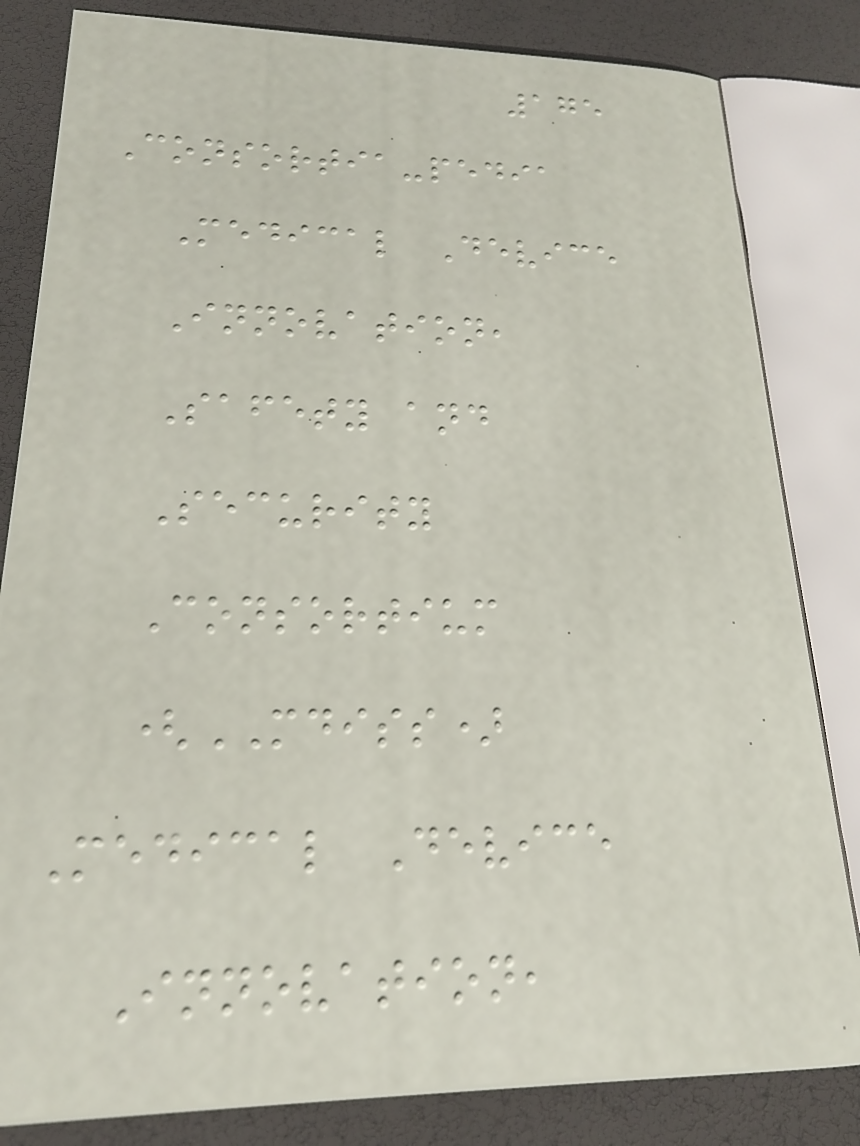175
Consortia-pedia
Medical Device
Innovation,
Safety and
Security
Consortium
(MDISS)
Medical Device
Innovation,
